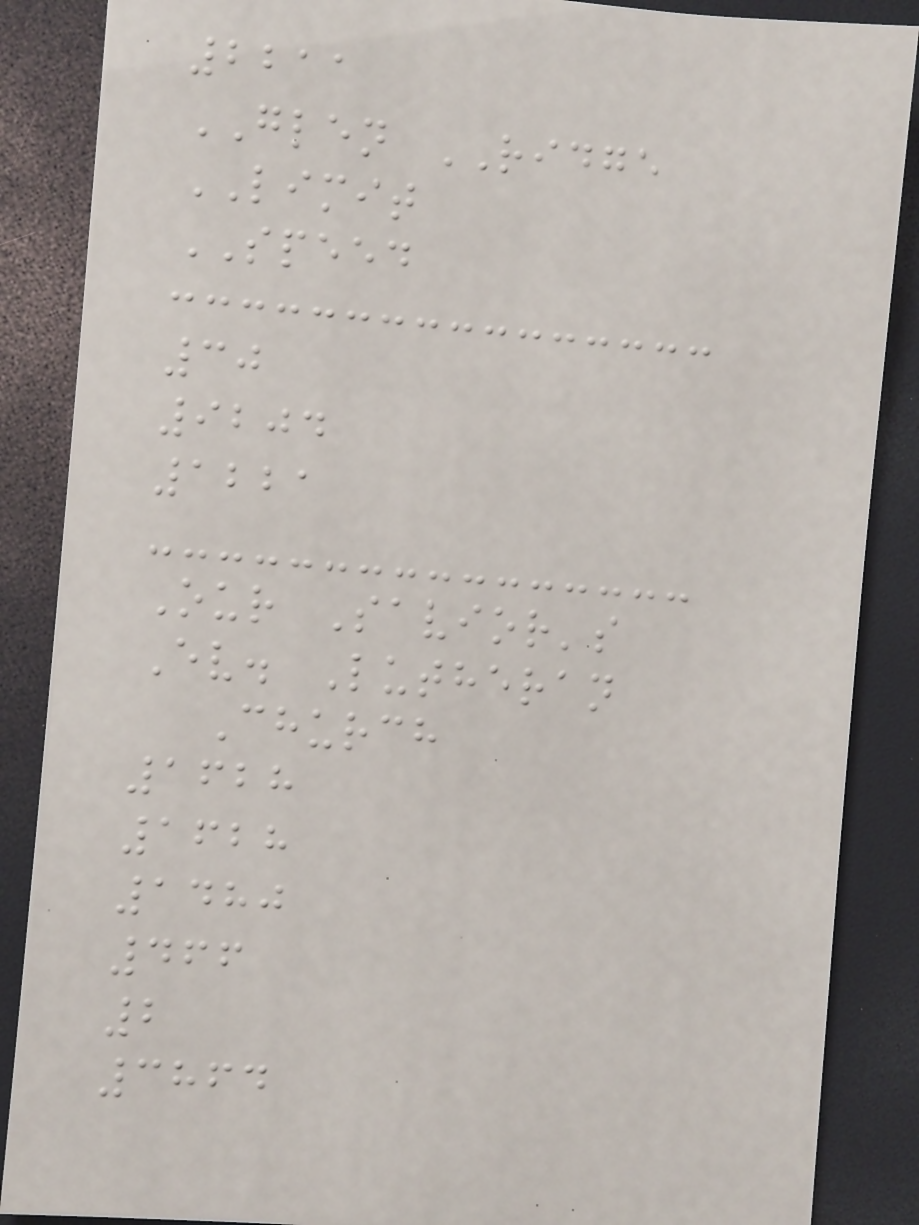2211
GLEN RIDGE
LIMIT
SPEED
30
9204
1221
Our Savior's
Ev. Lutheran
Church
1628
1628
1480
466
2
3864
